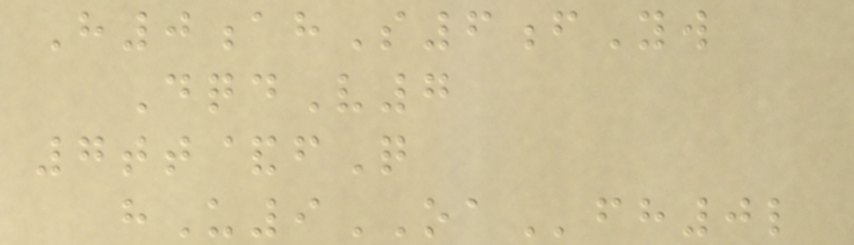H0ahS6fYw
DqdV7
7tt&fQ
hU9OAfh0l
